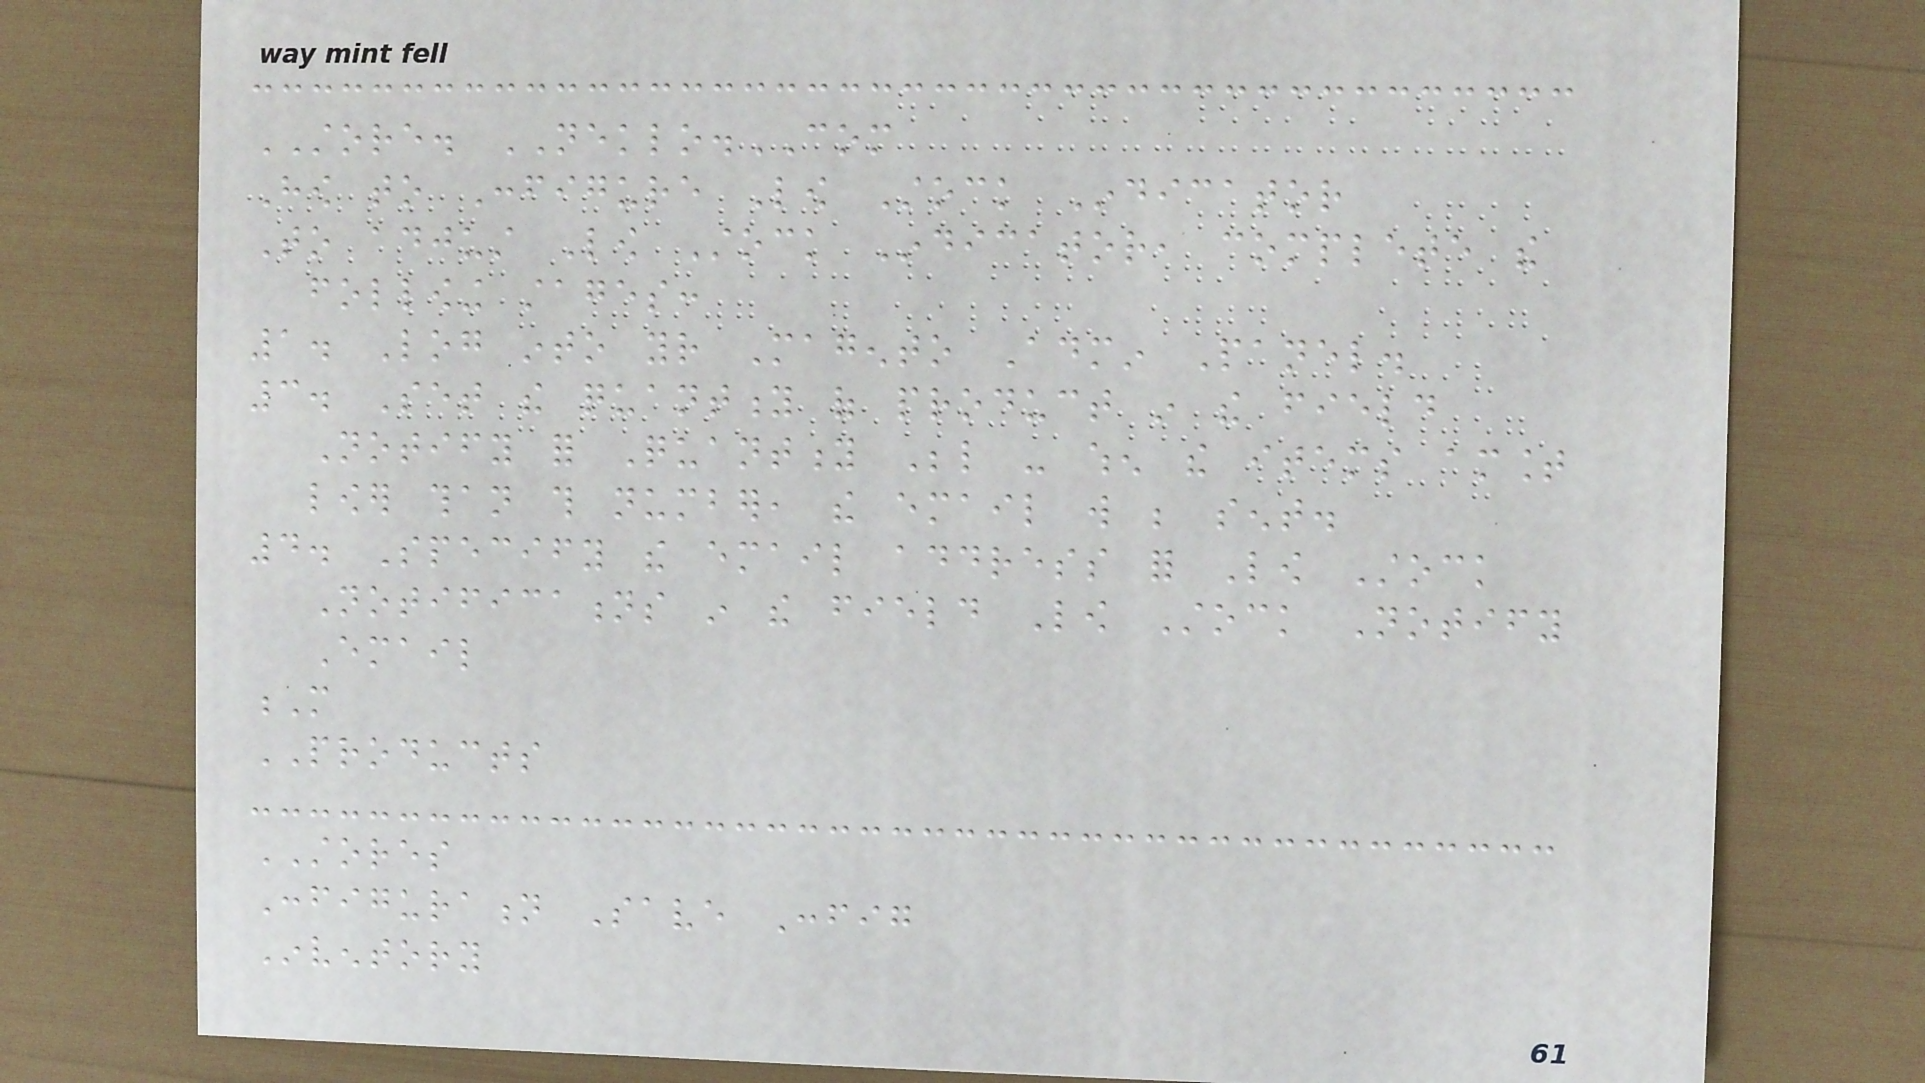STORE. NEKLO.COM
How to Configure Low Stock Indicator
To adjust Low Stock Indicator, complete the
following stages:
1. Log into your Magento Admin Panel.
3. Set the quantity of product in the field
Notify for Quantity Below - when the items amount
lower than this number, the email will be sent.
4. Specify the email address for Low Stock
Notifications in the field Low Stock Notify
Email
M
PRODUCTS
STORES
Configuration Save Config
Inventory
